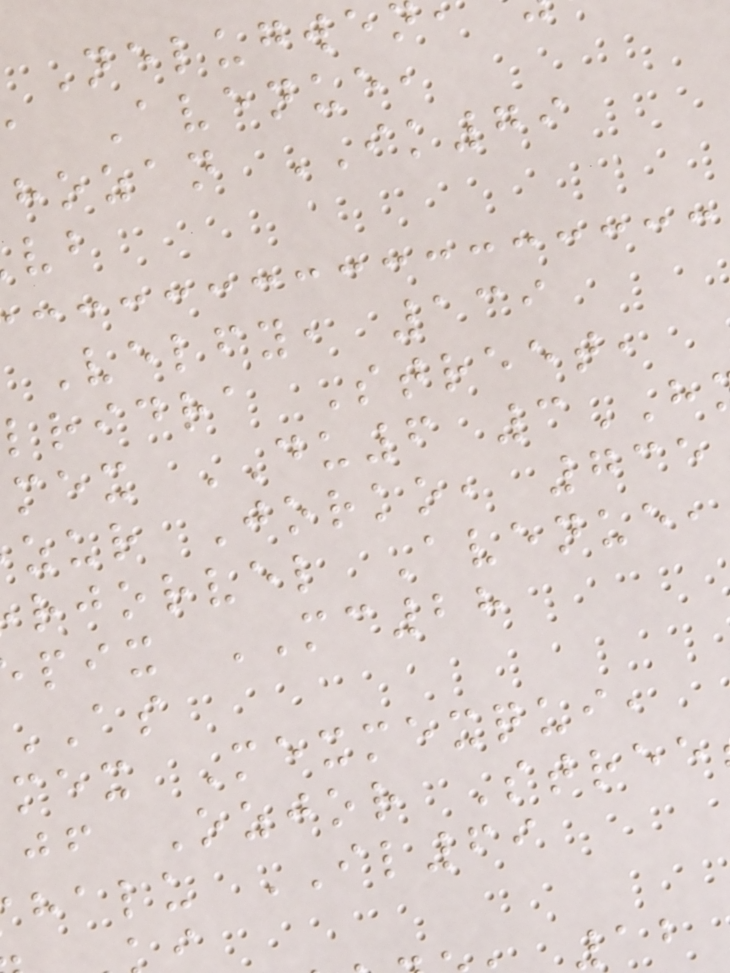Nelugwe
a Avenue,
hozan IK79
Velfy, 139
lridra Street,
mex DU6 3
zur Jorko, 735
rjorvel Avenue,
pix MC28
AS
mex Mexmexqui,
jf Ozjor Stree
halu IL69
